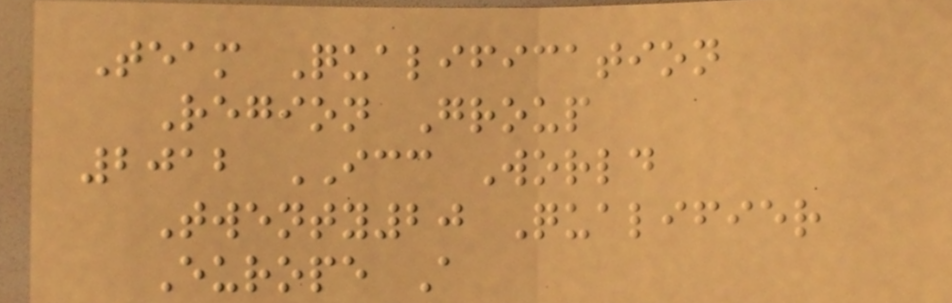Team Qualification
Region Group
2012 ICC World
Twenty20 Qualifier
Europe A
